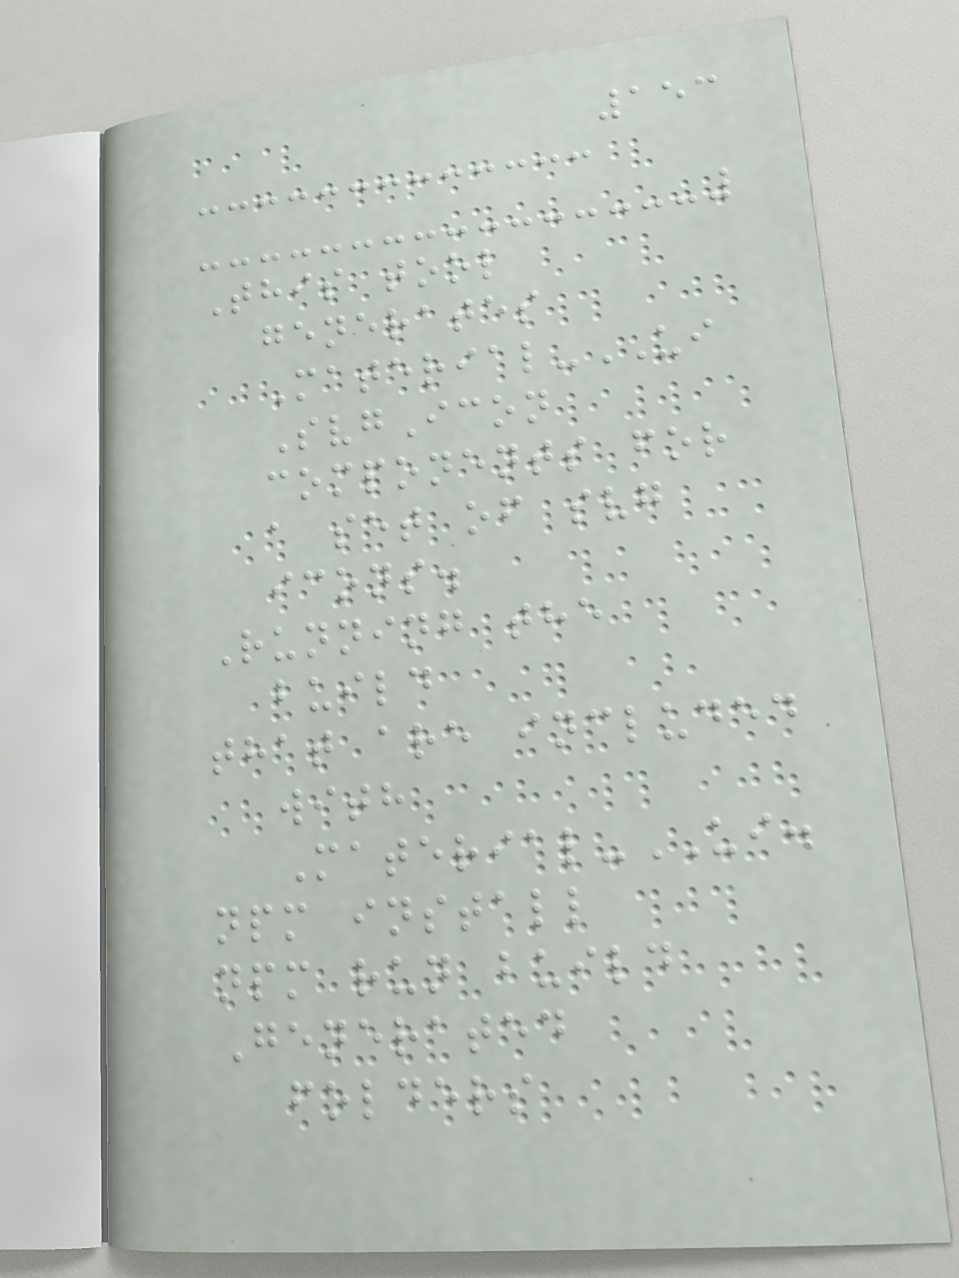153
This tool
generates
Material-UI
SvgIcon
components for
a set of svg
icons.
Running the
build
that are included
with
Material-UI.
npm install
npm run build
Generated
folders
